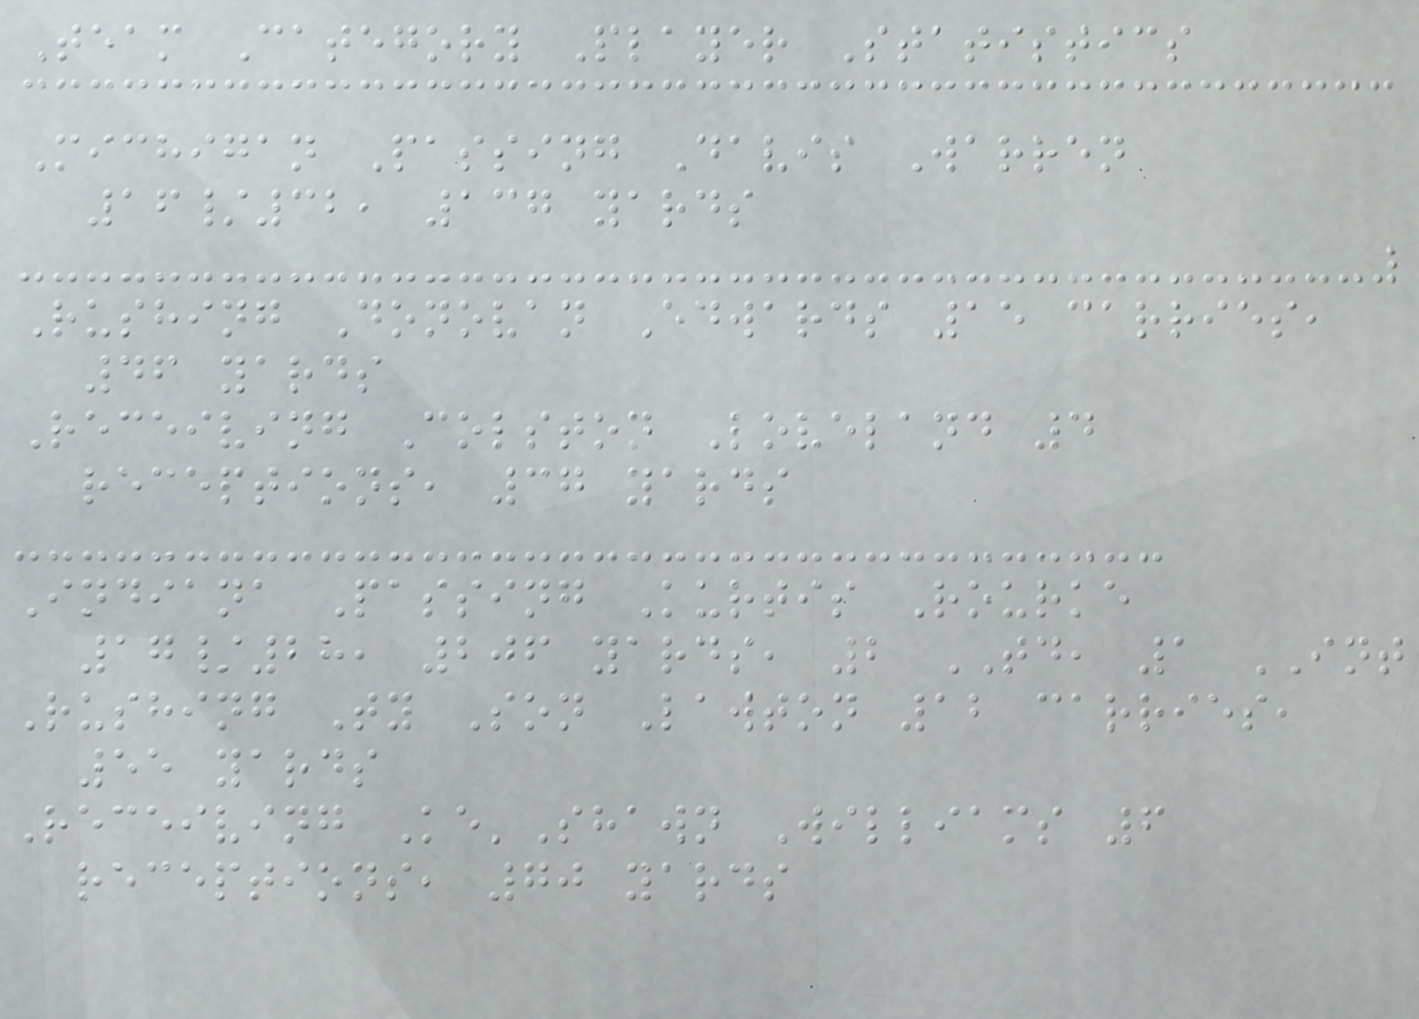Team Category Player Statistics
Michigan Passing Davis Warren
16/32, 137 yards
Rushing Donovan Edwards 15 carries,
46 yards
Receiving Colston Loveland 4
receptions, 37 yards
Indiana Passing Kurtis Rourke
17/28, 206 yards, 2 TD, 1 INT
Rushing Ty Son Lawton 12 carries,
55 yards
Receiving Ke'Shawn Williams 6
receptions, 70 yards
